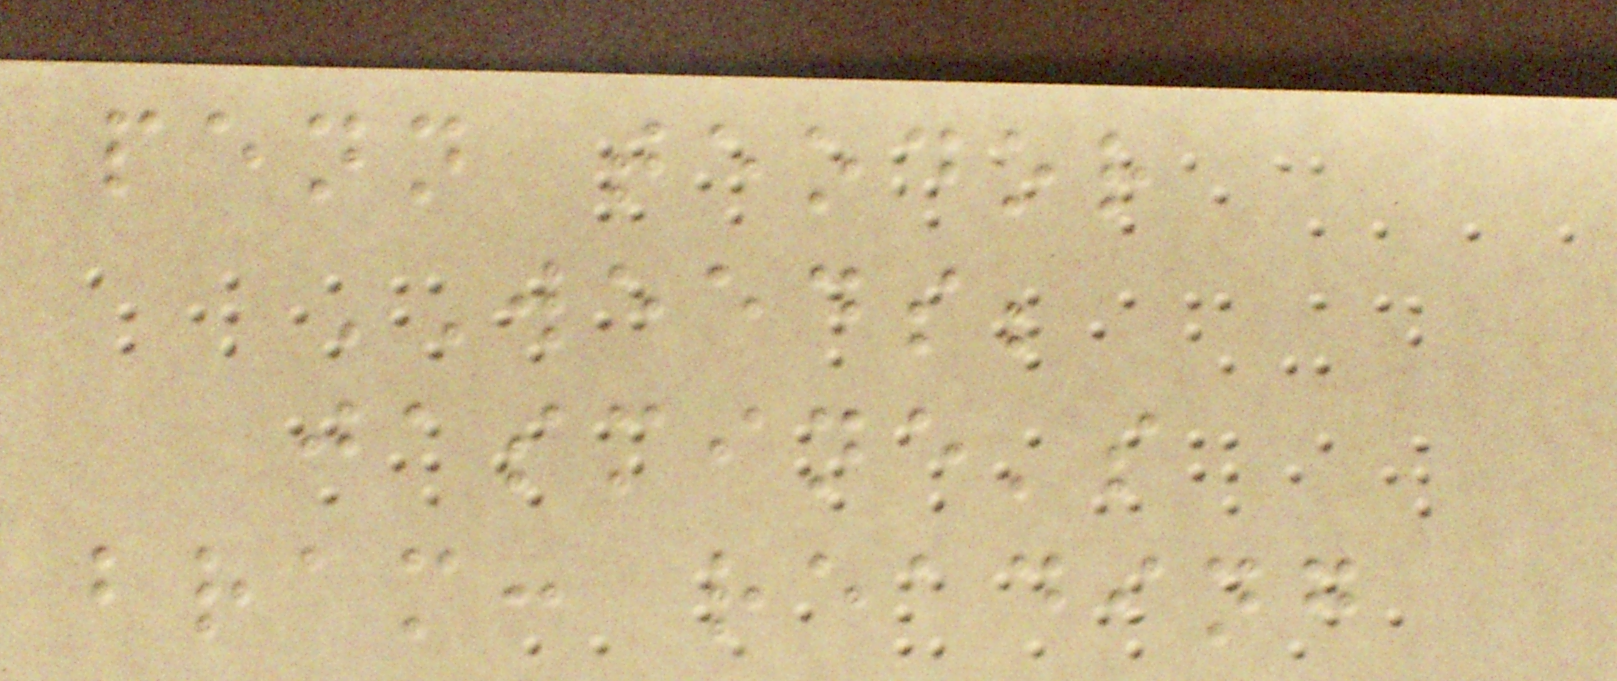penn teodor
WEEDS;
jasmine's
bram: reading
